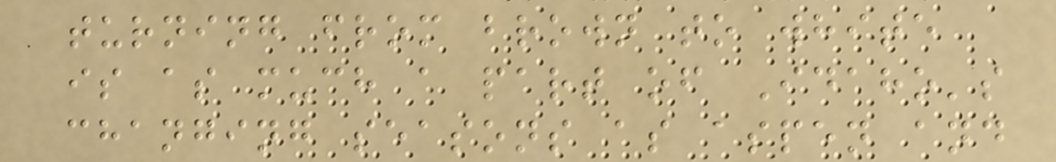turning from brown to white
is as much a part of Idaho's
changing seasons as aspen and
